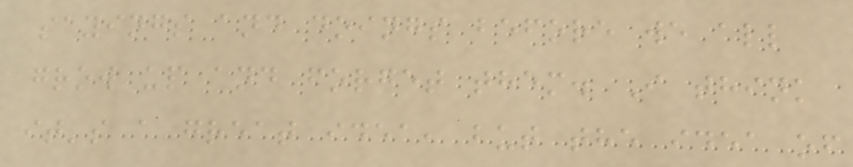sayings and doings before we all
grow up and forget them. I think
it's a great idea, but the idea of
